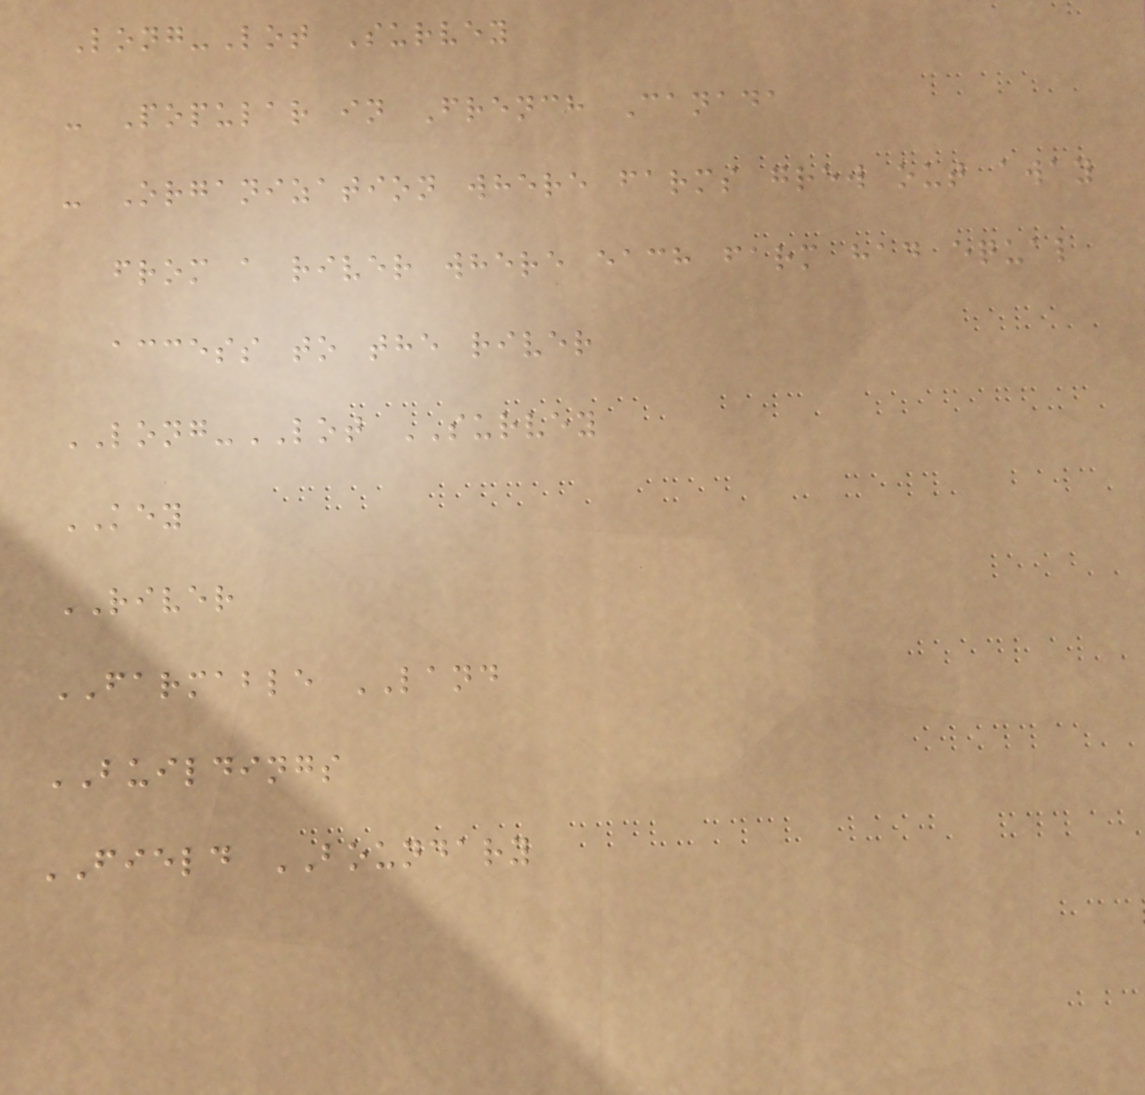Long-Lot Survey
- Popular in French Canada
- Organization where farms grew out away
from a river where each farm had equal
access to the river
LONG-LOT SURVEY
KEY
RIVER
FARMABLE LAND
BUILDINGS
FIELD BOUNDARY
